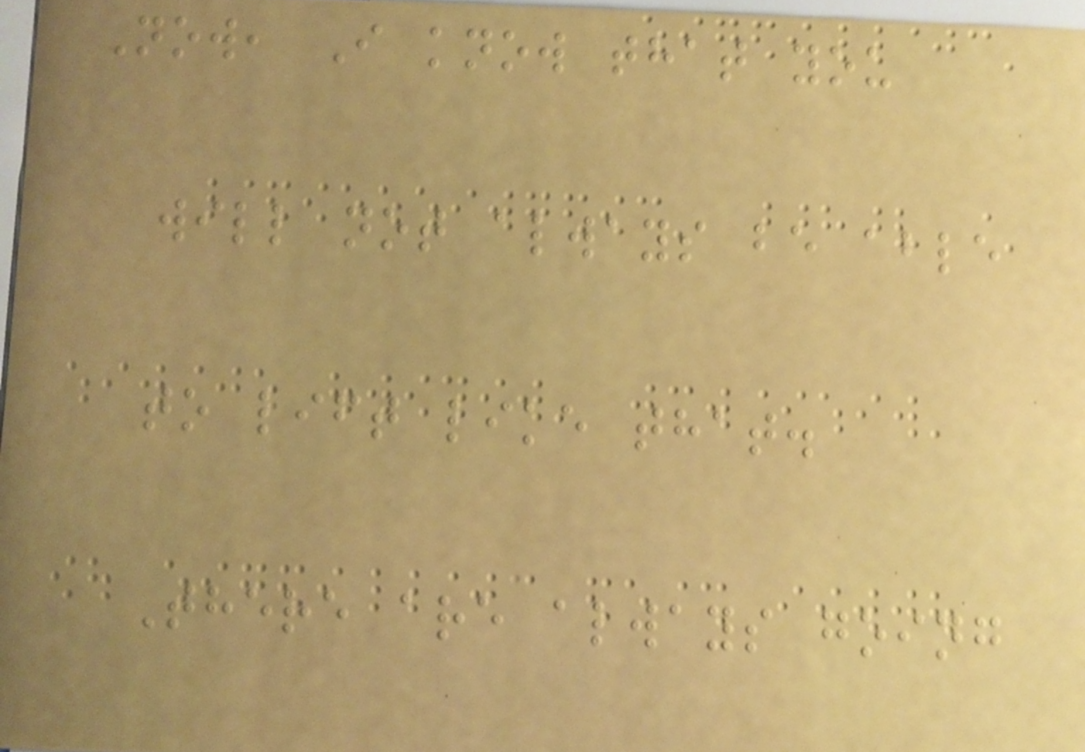Now, I know that you
will not always be able
to lift like that.
There are always going
